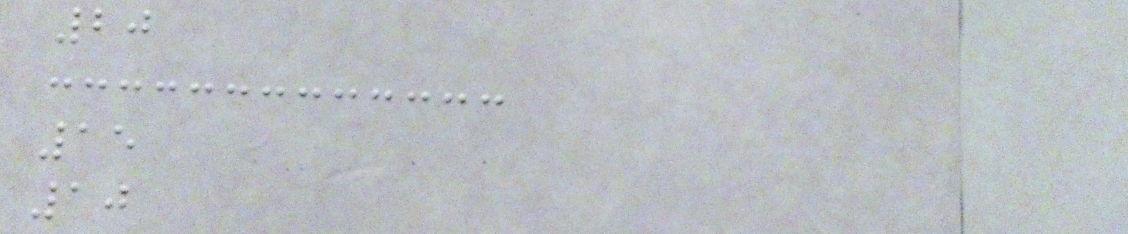20
15
10
